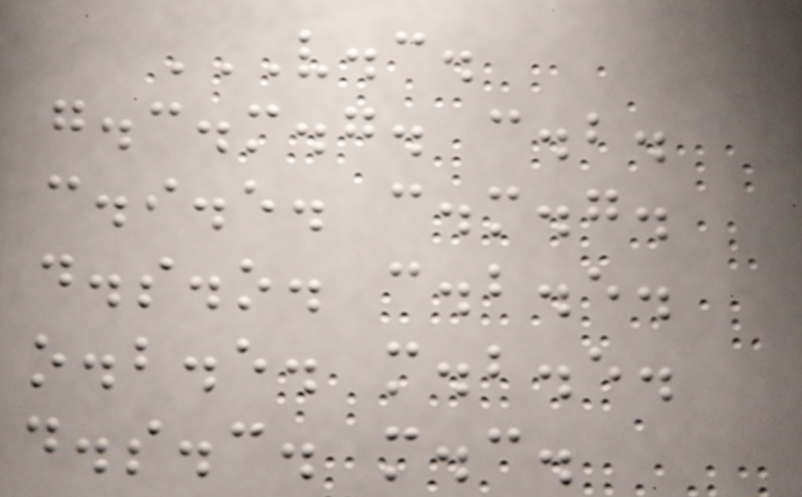V.C.
G.C.M.G. C.B.
C.I.E. C.M.G.
D.S.O. C.B.E.
O.B.E. M.B.E.
D.S.C. M.C.
